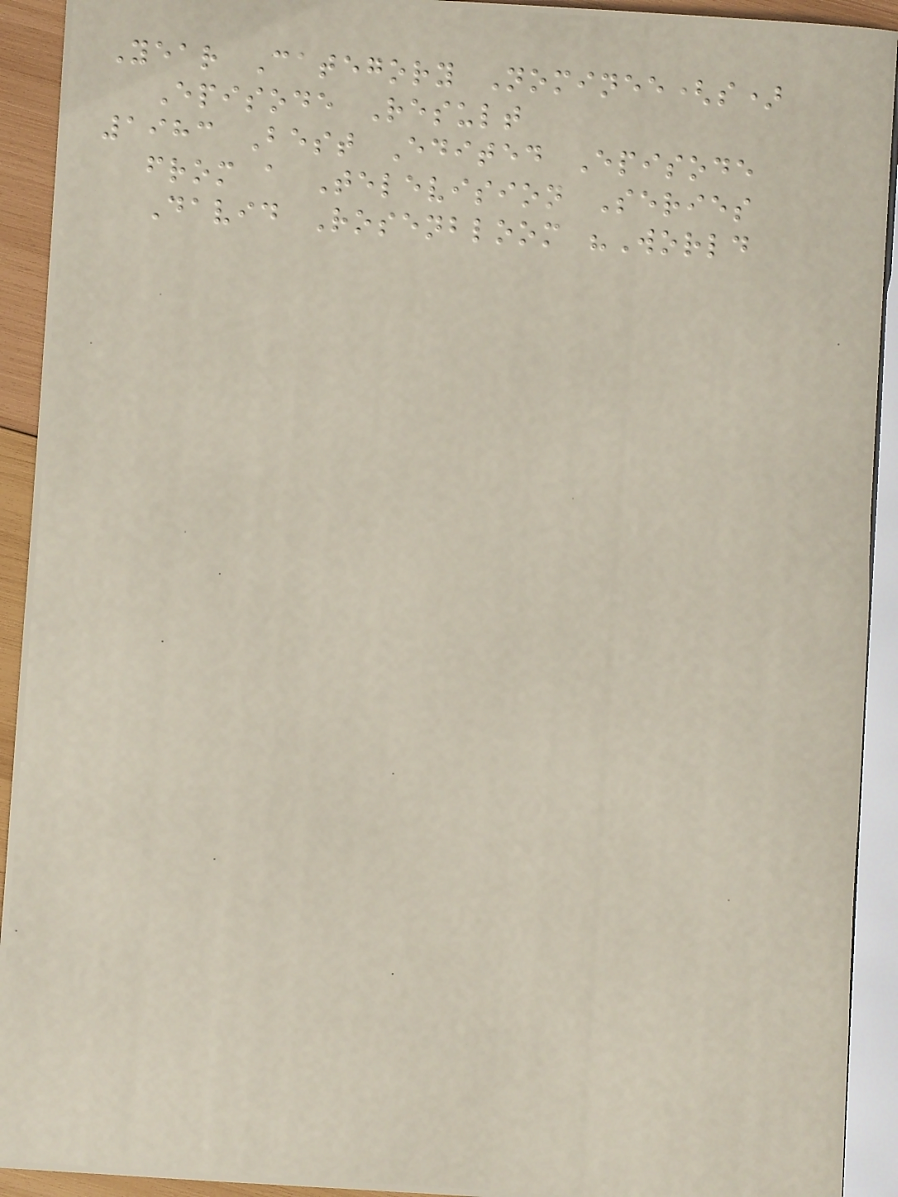Year Category Nominee(s)
Episode Result
1983 Best Edited Episode
from a Television Series
David Rosenbloom "World
